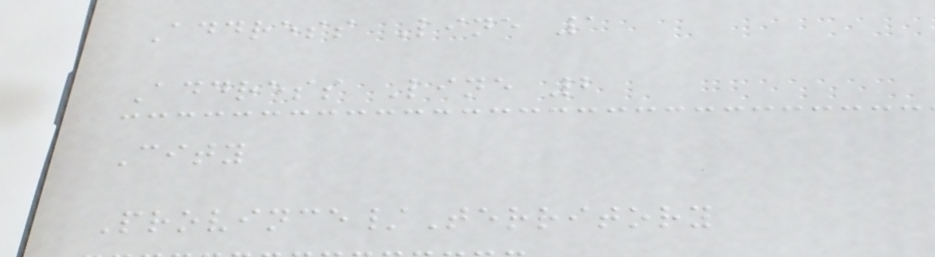Address Line 1
Address Line 2
City
Province/Territory
